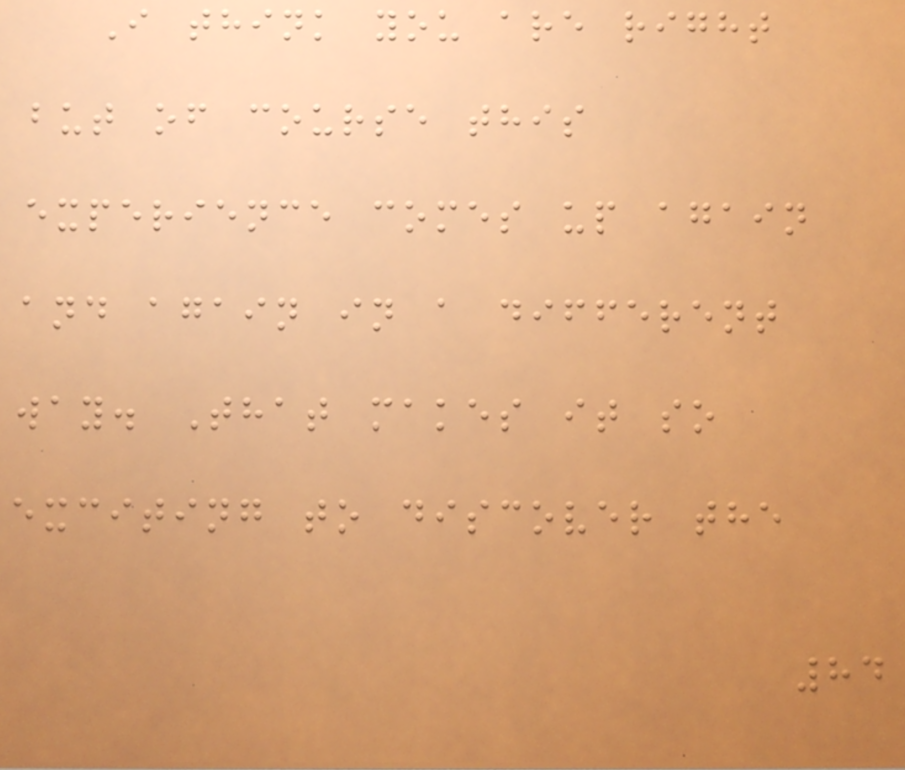I think you are right
but of course this
experience comes up again
and again in a different
way. That makes it so
exciting to discover the
84
